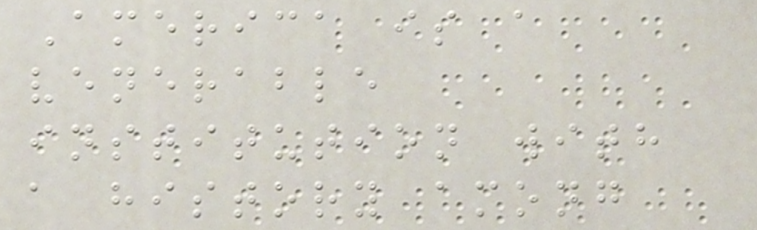America is a
venerable
institution with
a history among
